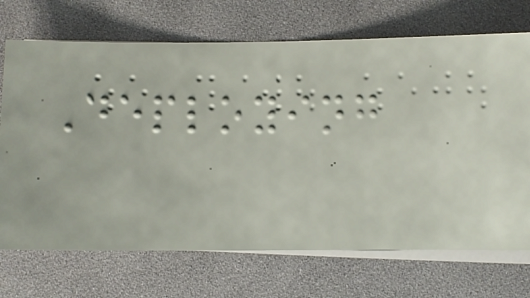Deploying
